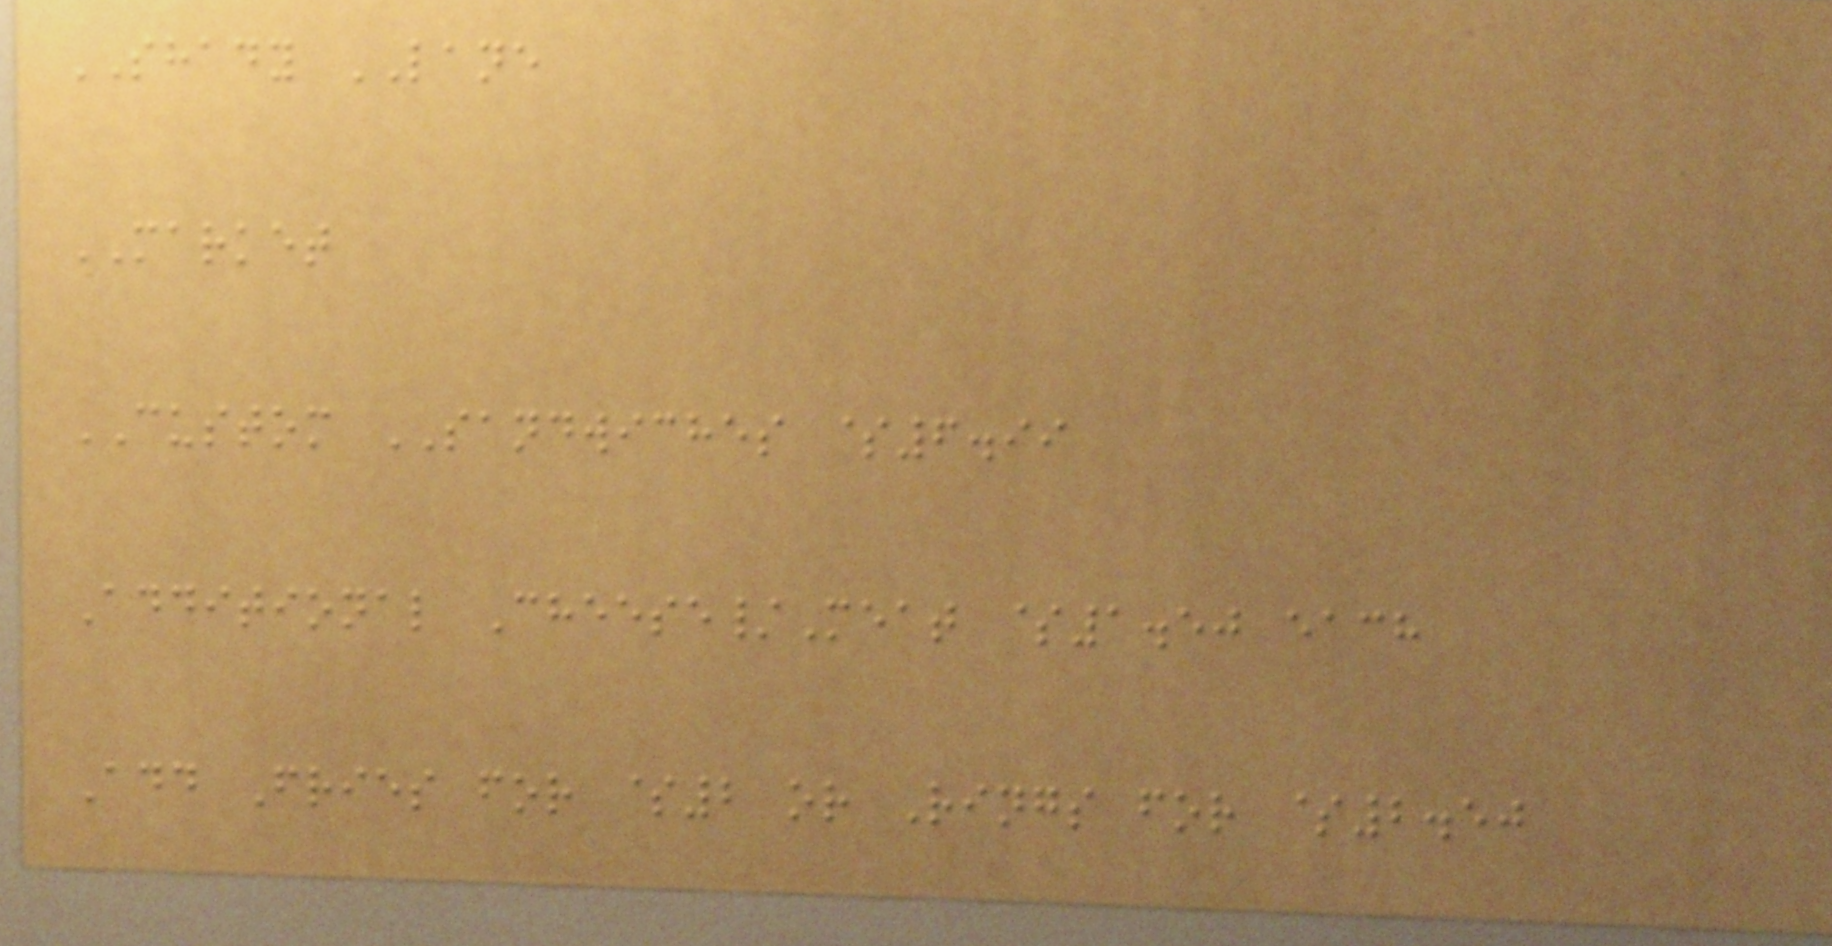SHADY LANE
MARKET
CUSTOM SANDWICHES $6.99
Additional Cheese/Meat $1.50 each
Add Fries for $2 or Rings for $2.50
